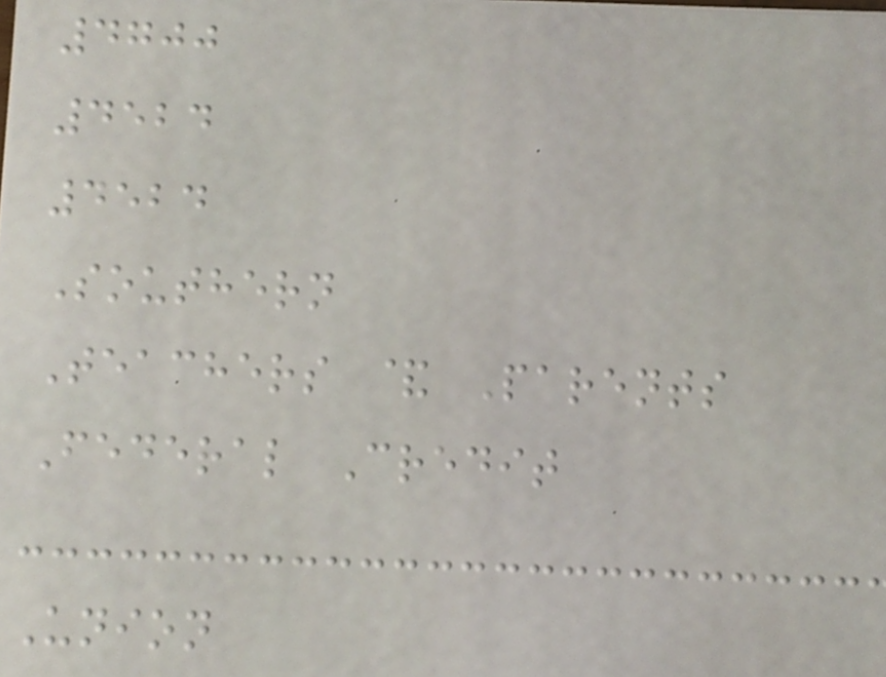4700
4524
4524
Southern
Teachers & Parents
Federal Credit
Union
